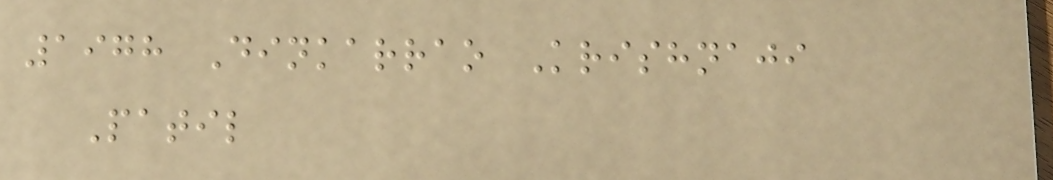1978 Dinkarrao Krishnaji
Patil
